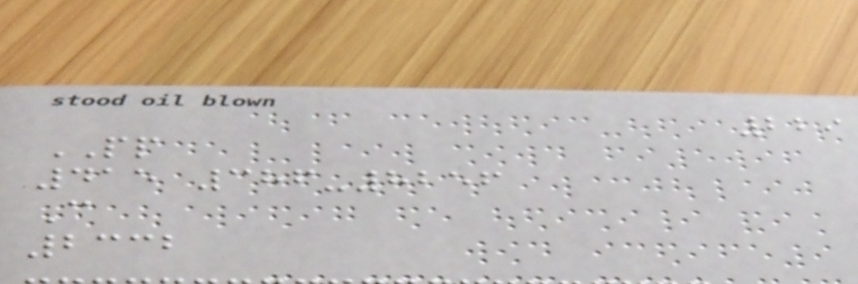229
PP
415 386-8256
C
2332
